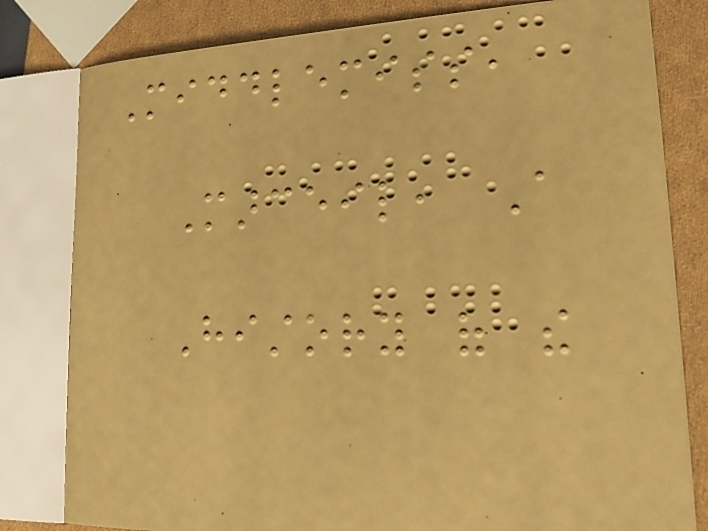Middlemiss,
Marceil, A
History of the
